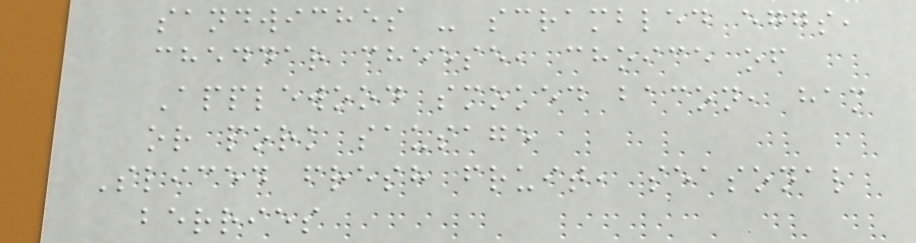sandwiches - scrambled eggs,
cheddar cheese, choice of
Applewood smoked bacon, ham
or pork sausage
Sliced fresh fruit, seasonal
berries
